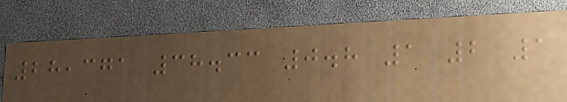28,371 38.33 0.8 1 2 1
